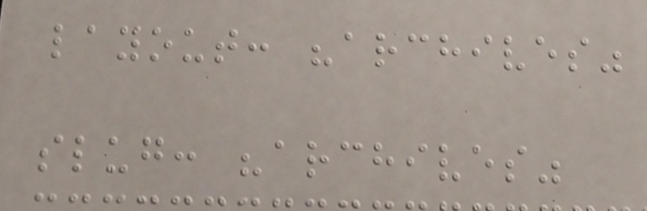layout: "archives"
slug: "archives"
